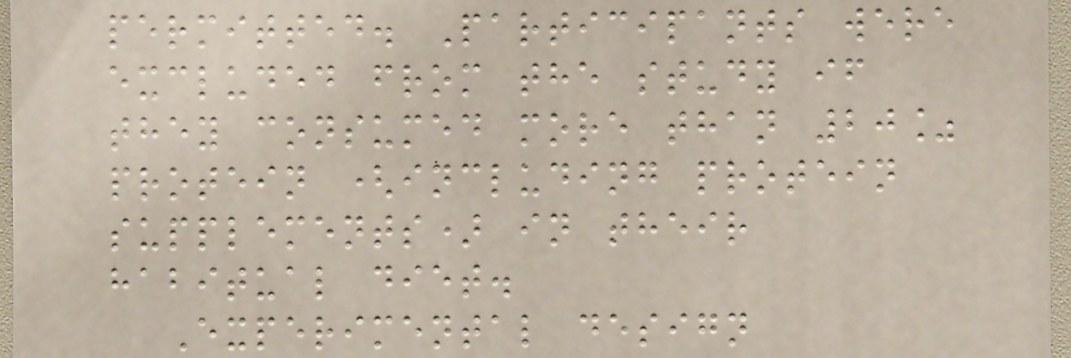permitted. Participants were
excluded from the study if
they consumed more than 20%
protein (including protein
supplements) in their
habitual diet.
Experimental design
